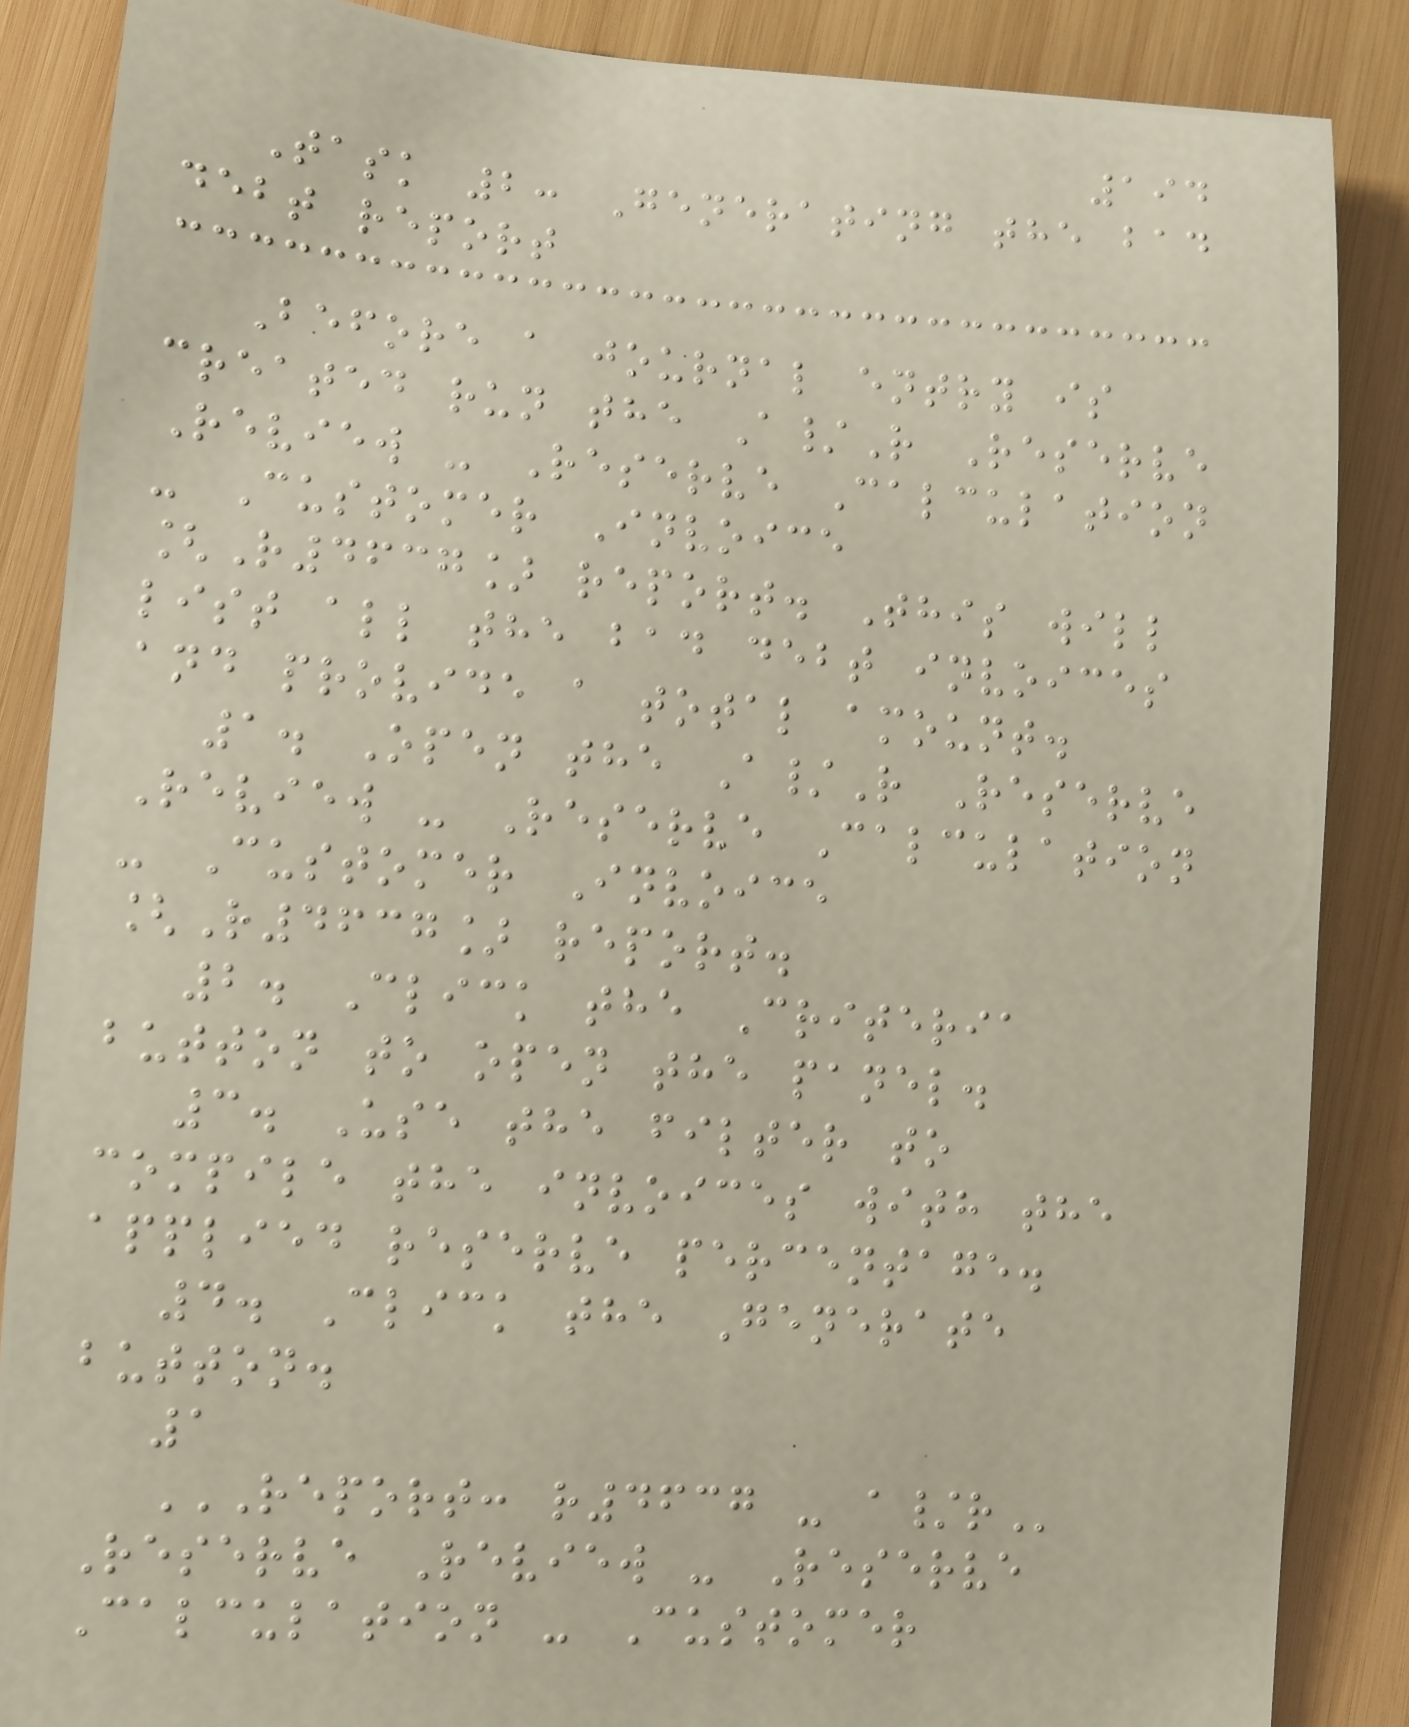194
Task 2: Generating the bad
debt report
Before a journal entry is
created run the A/R Reserve
Review - Reserve Calculation
- Customer Invoice
[R4637] report. This will
list all the bad debt invoices
and provide a total amount.
1. Open the A/R Reserve
Review - Reserve Calculation
- Customer Invoice
[R4637] report.
2. Click the Criteria
button to open the panel.
3. Use the filter to
compile the invoices with the
applied reserve percentage.
4. Click the Generate
button.
1
REPORT: R4637 - A/R
Reserve Review - Reserve
Calculation - Customer
